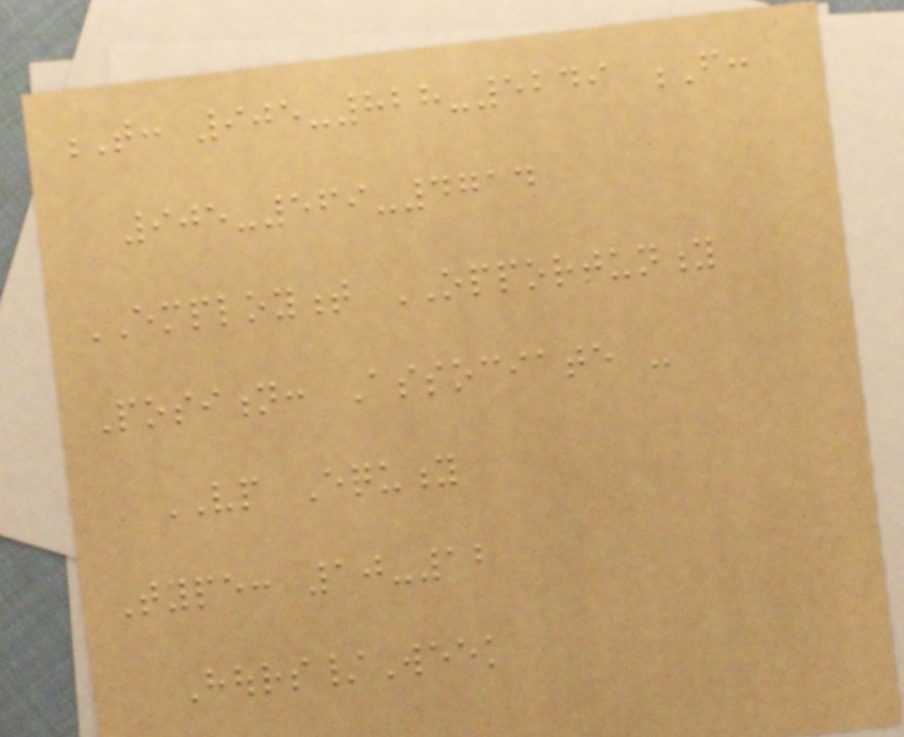T: 905-828-5249 F:
905-569-4714
EMPLOYMENT OPPORTUNITY
Position: Associate -
VP Equity
Type: 10-12
Hours/Week
